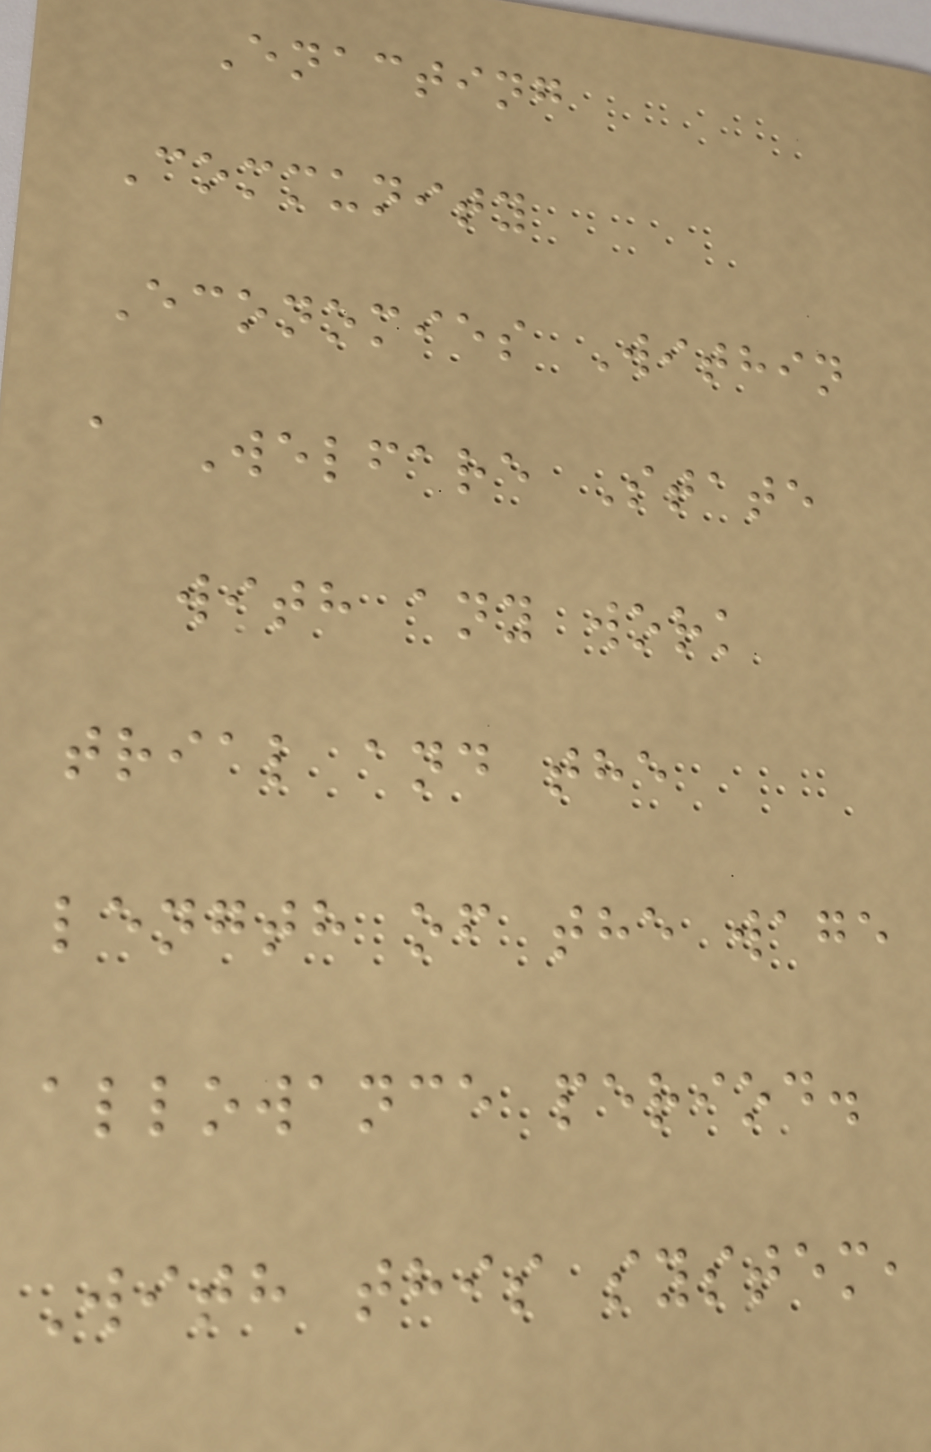Enacting
Community
Economies Within
a Welfare State
with any work
trial and the
length of the wage
allowance period.
With this system,
